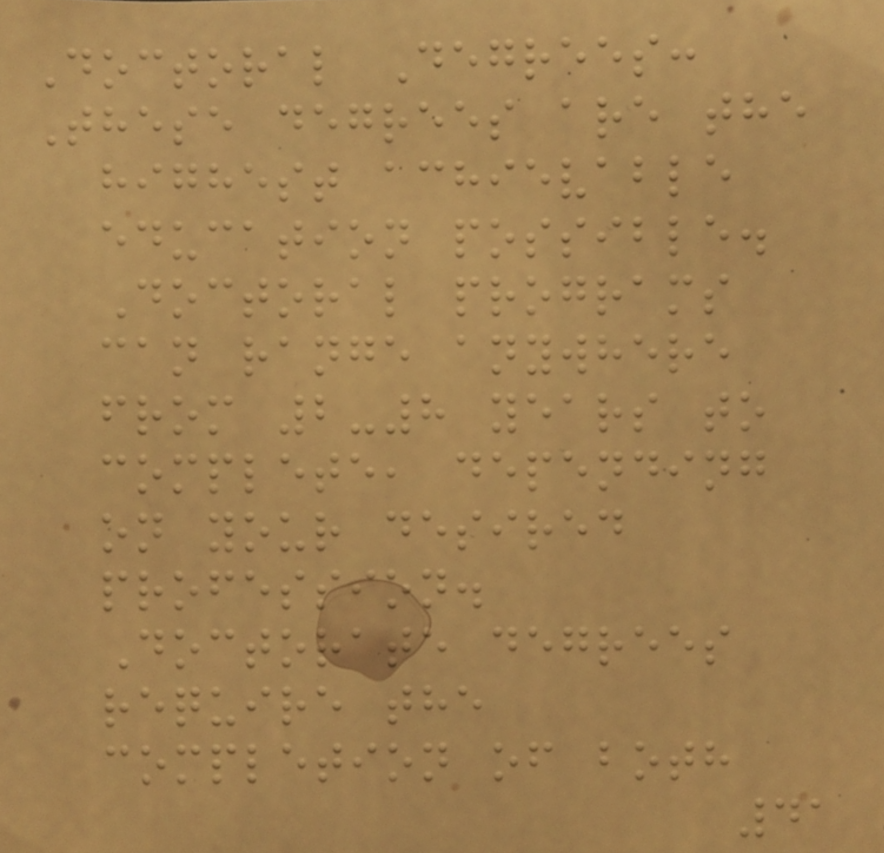Doctoral Degrees:
These degrees are the
highest achievable
education possible.
Doctoral programs
can range anywhere
from 2-8 years to
complete, depending
on your desired
profession.
Doctorate degrees
require the
completion of both
41
